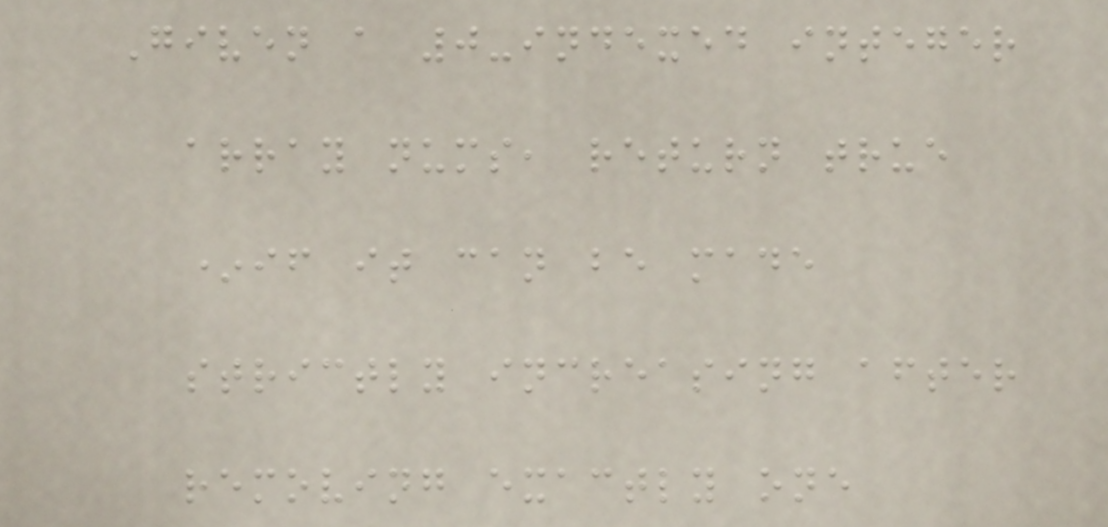Given a 0-indexed integer
array nums, return true
*if it can be made
strictly increasing after
removing exactly one
